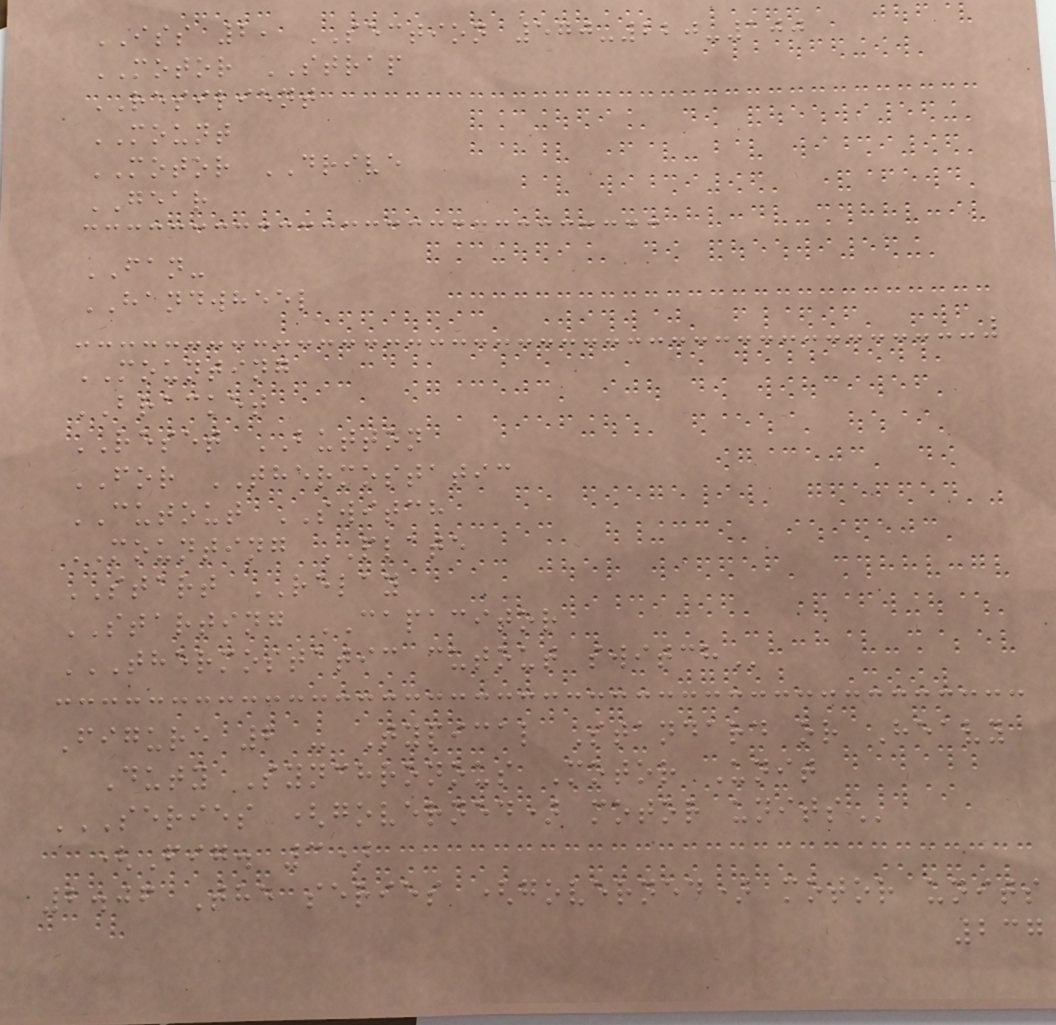ISS 2, SECTION 570-220-100
MOTOR STRAP
RESILIENT
MOUNT
MOTOR DRIVE
GEAR
FAN-
HANDWHEEL
MOUNTING
BRACKET
RESET BUTTON
FOR THERMOSTATIC
CUTOUT SWITCH
MOUNTING PLATE
START RELAY
STARTING CAPACITOR
THERMOSTATIC CUTOUT SWITCH
Figure 2 - Typical Standard or Heavy
Duty Synchronous Motor Unit
SERIES (GOVERNED) MOTOR UNITS
(Fig. 3)
2.06 The series (governed) motor units
237
